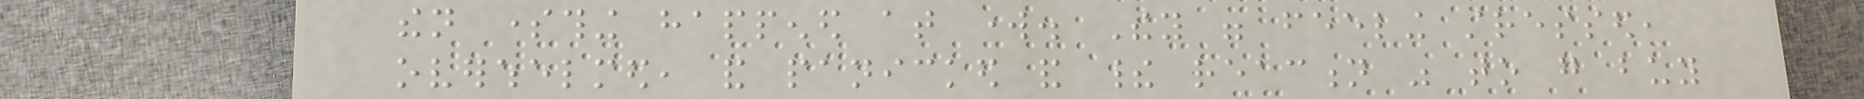then something happened at work. They were feeling stressed,
overwhelmed, and panicked and their reaction was to go buy
